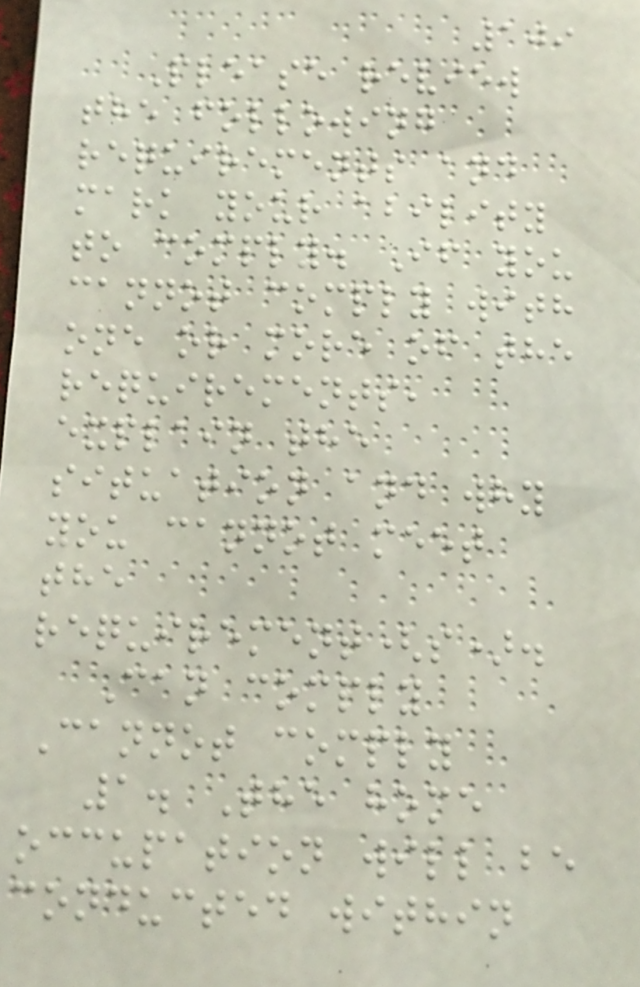109
Please review
the following
requirements and
mark your ability
to comply. If you
cannot comply with
one or more of the
requirements,
explain the
situation and why
you cannot meet
the
requirement(s).
Can comply
Cannot comply
1. The home
occupation will be
conducted within
